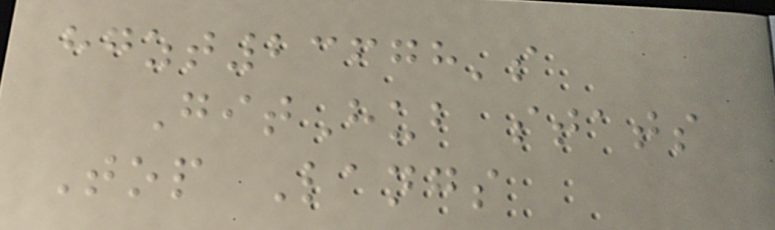hgzt23678's
GitHub stats
Top Langs
